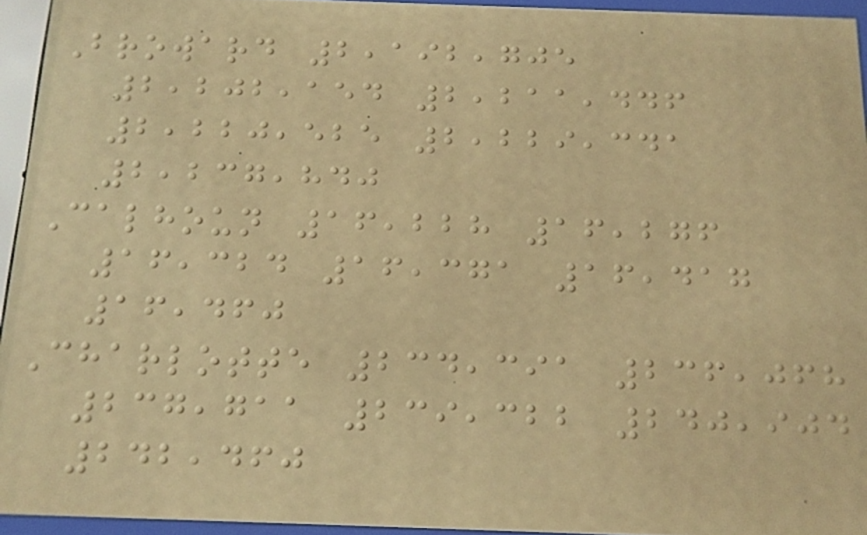Broward 2,192,705
2,202,154 2,211,446
2,220,525 2,229,341
2,237,840
Calhoun 16,228 16,276
16,324 16,371 16,417
16,460
Charlotte 234,391 236,068
237,711 239,322 240,904
242,460
